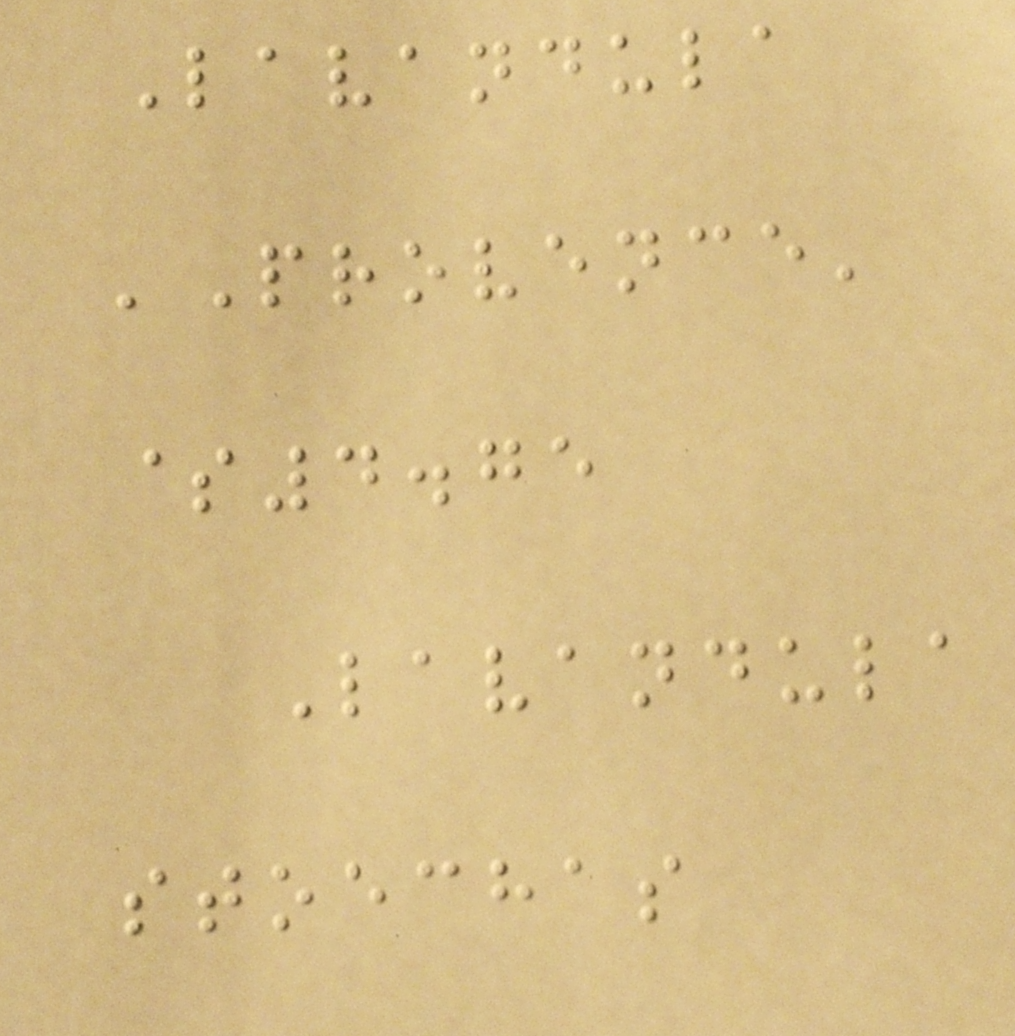Lavandula
'Provence'
$4.75
Lavandula
stoechas
